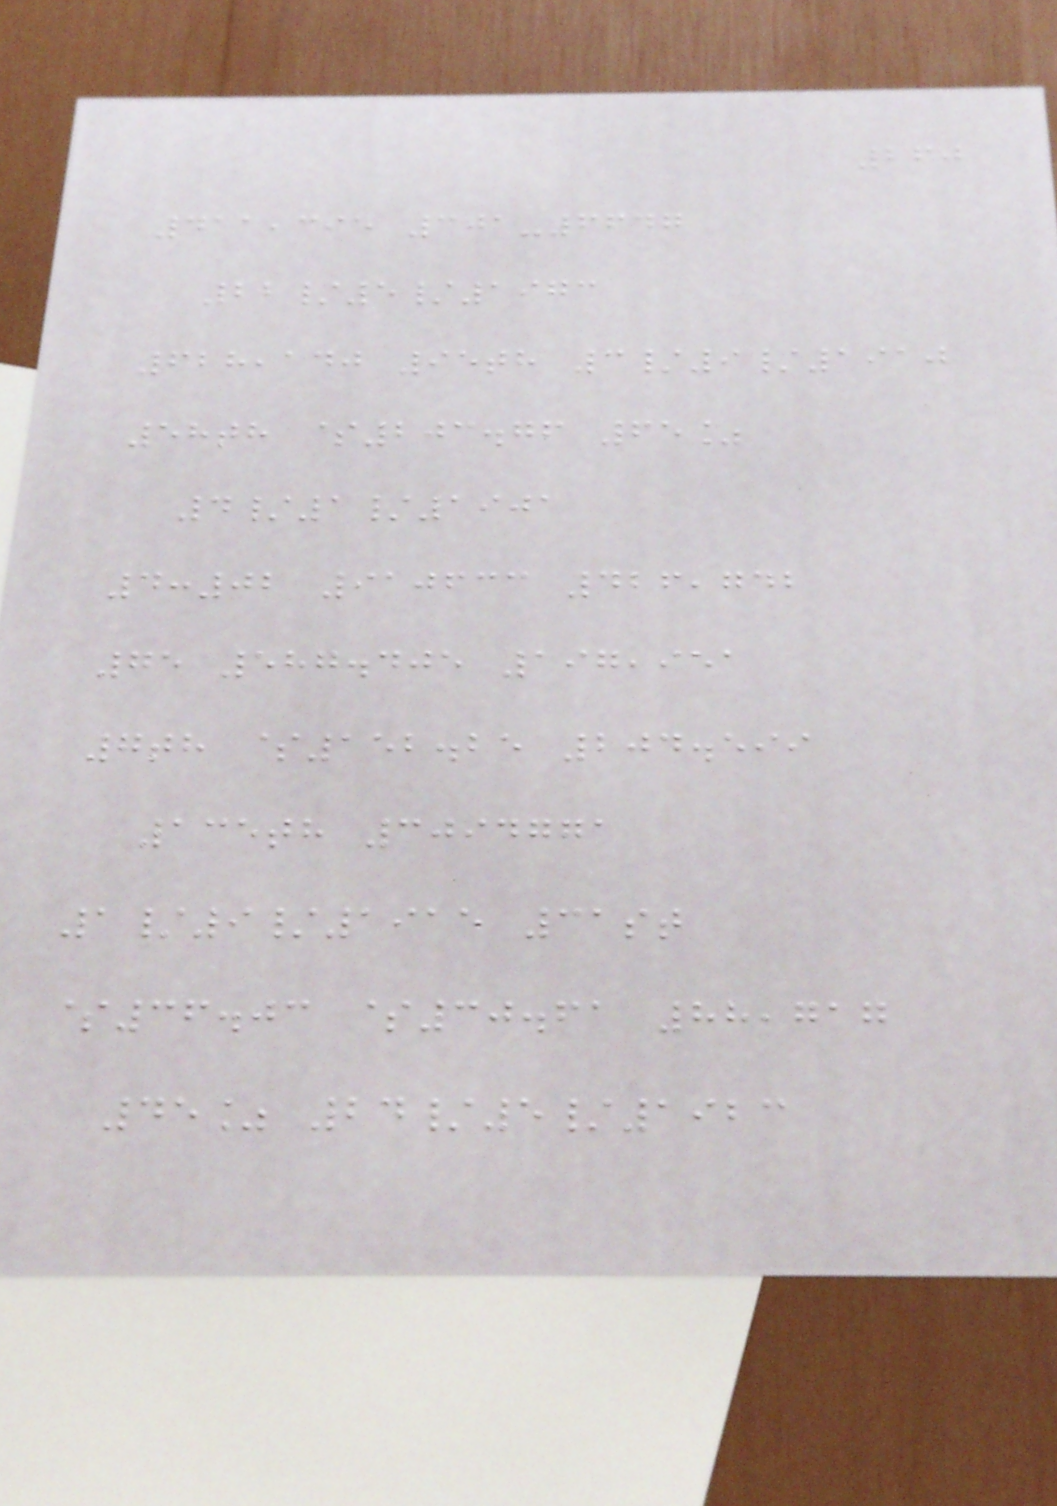260
411,395 301-6647
22/5/1973
628,140 95th 3/9/1910
58th $203.76 65%
4/1/1901
4:02 910633 426,742
75 587.405 197,951
7th $152.25 204.599
135th 3094771
1/9/1915 31st
$36.03 $30.61 88,717
45% 24/5/1923
